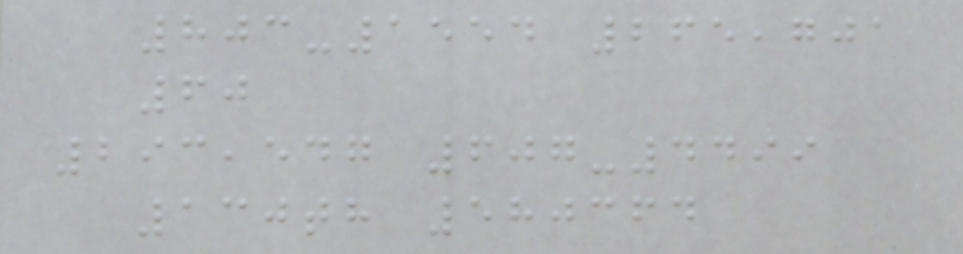803-1554 265,701
60
293,547 607-4499
130th 580364
